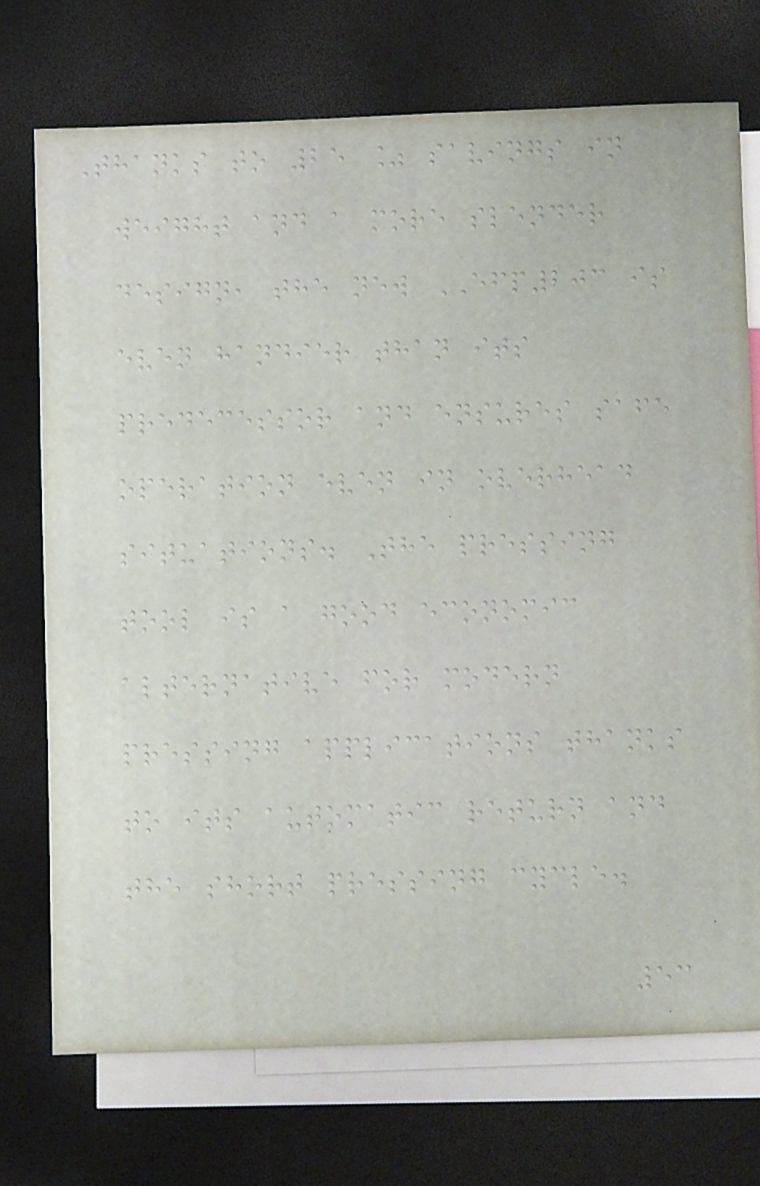Thanks to 25 % savings in
weight and a more slender
design, the new EFP203 is
even handier than its
predecessor and ensures safe
operation even in overhead
situations. The pressing
tool is a good economic
alternative for modern
pressing applications thanks
to its automatic return and
the short pressing cycle.
53
